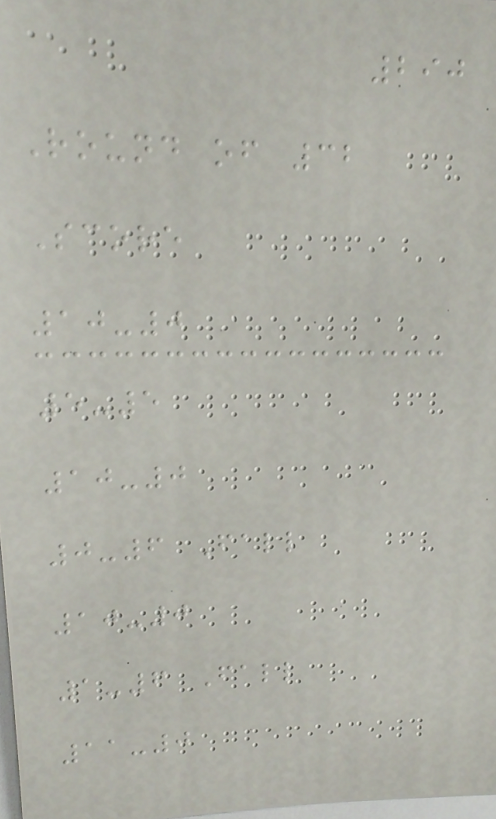290
Round of 32
Score
10-0
5-5
10-0
0-6 Fall
10-0
1-6 Fall
11-0
